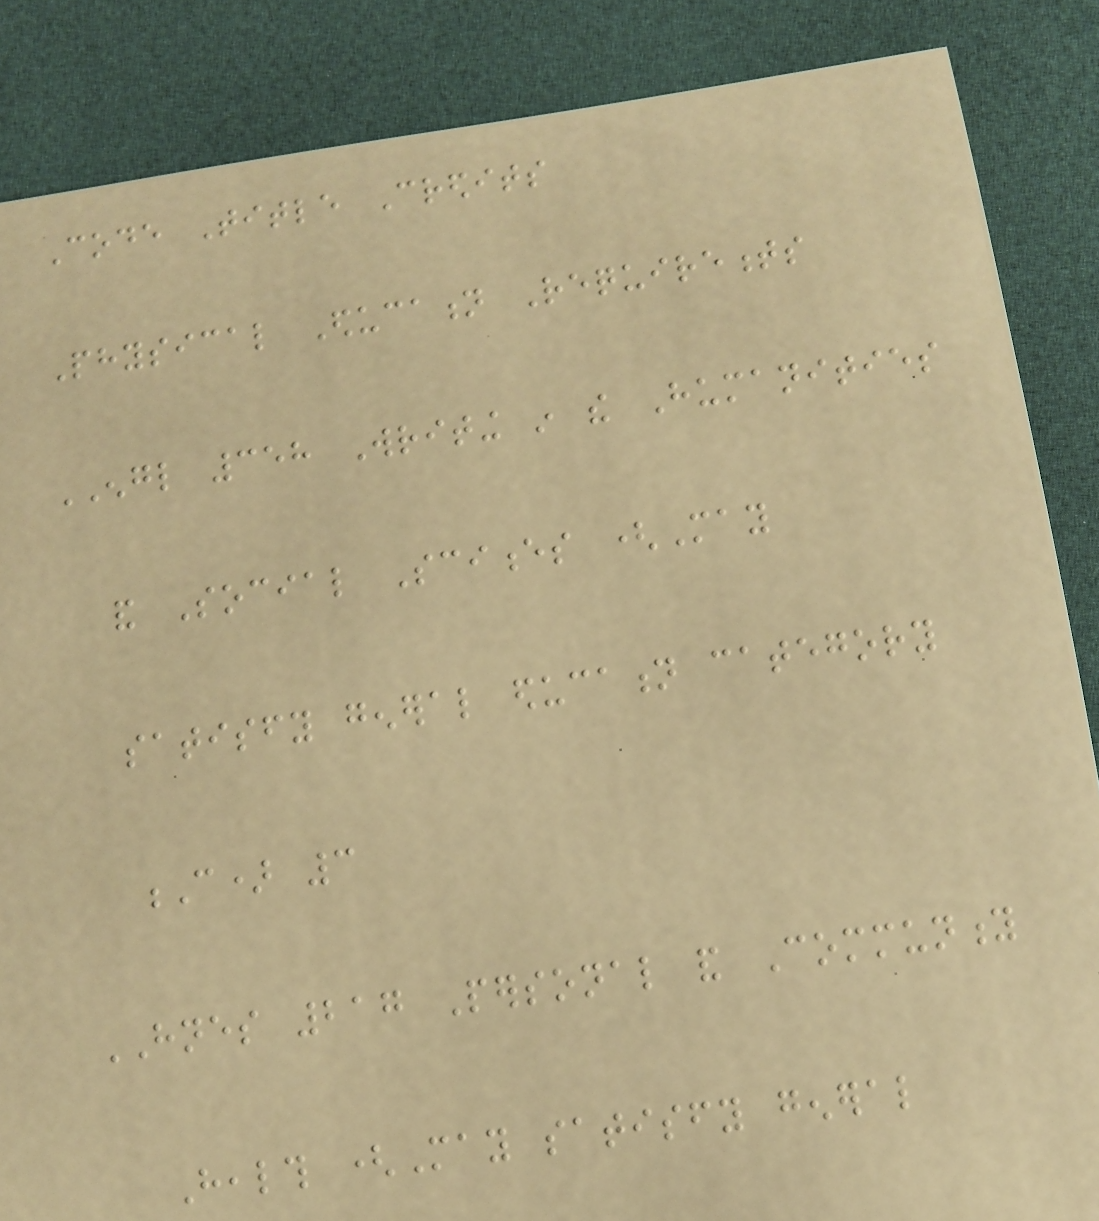Code Title Credits
Physical Education Requirements
ENGL 358 Writing in the Humanities
and Social Sciences (May
satisfy general education category
C) 3
HNES 217 Personal and Community
Health (May satisfy general
